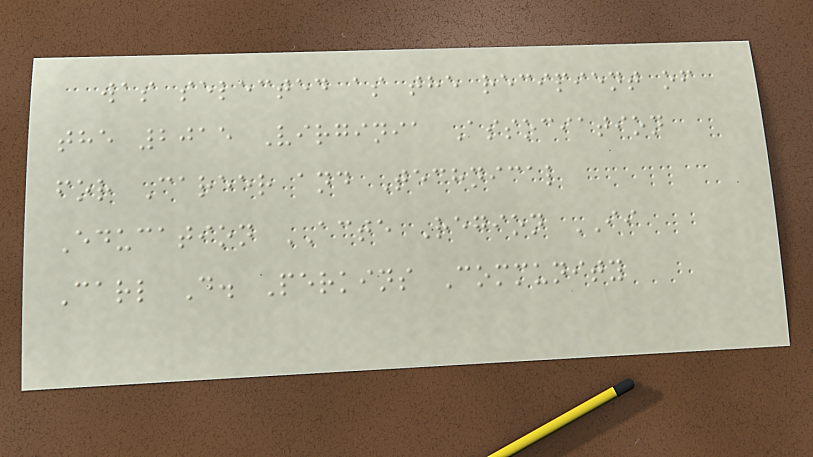was selected as the recipient of
the 2015 Virginia Association
for Career and Technical
Education ACTE Region II
Carl D. Perkins Community
